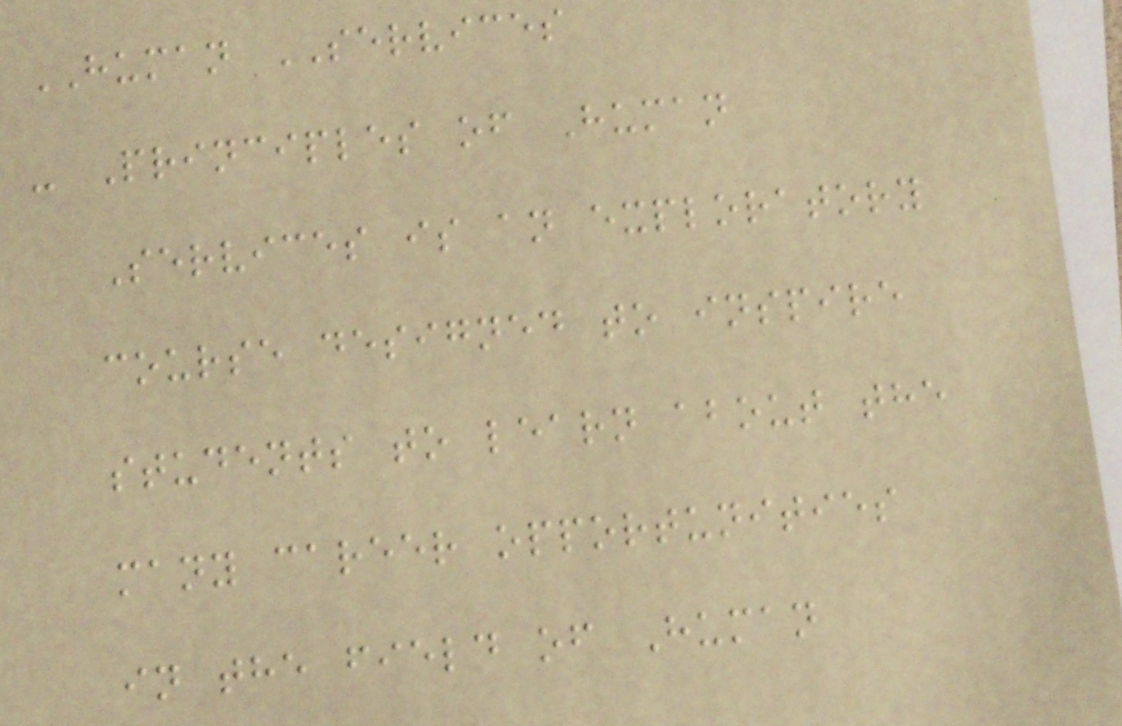HUMAN SERVICES
- Principles of Human
Services is an exploratory
course designed to inspire
students to learn about the
many career opportunities
in the field of Human
